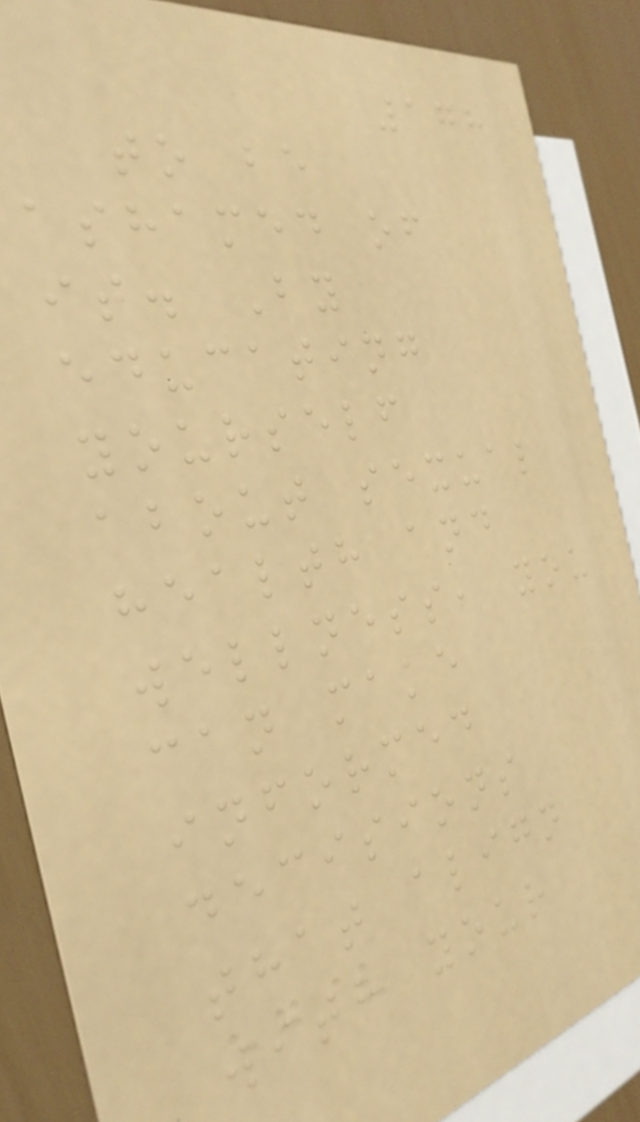178
to be
ashamed of
it. By
educating
yourself
about sexual
health and
wellness, you
can make
informed
decisions
that align
with your
